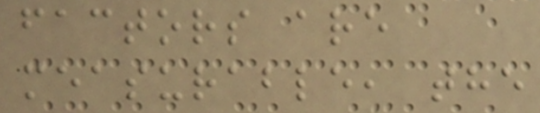factors are
measurable, the
